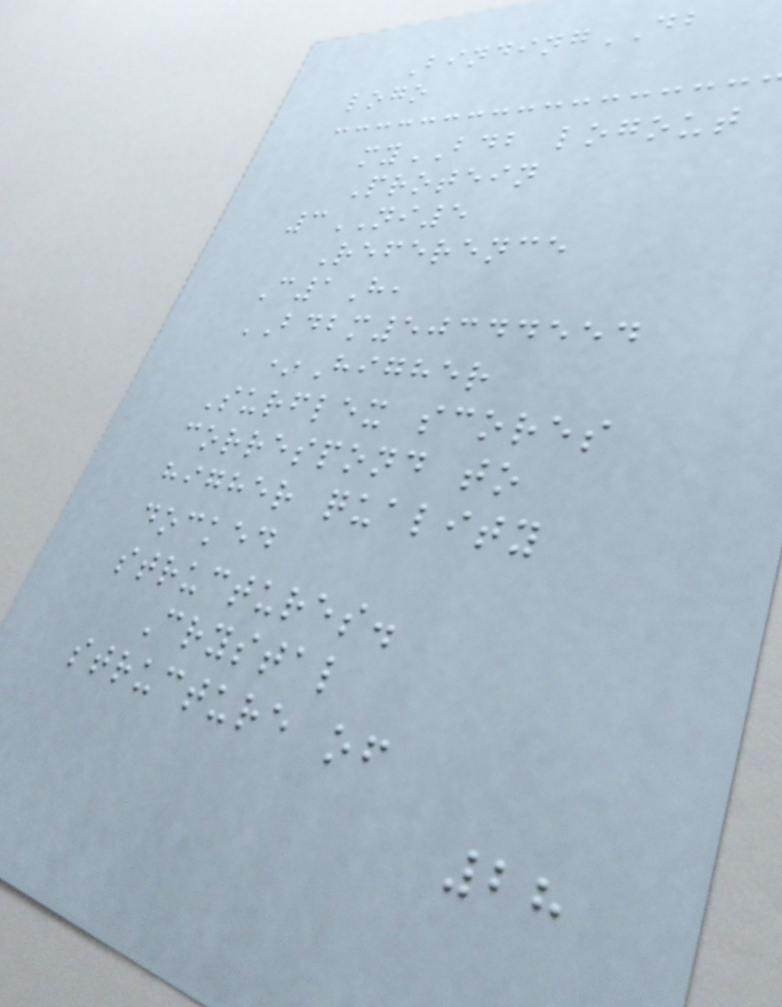BindingDB
logo
myBDB logout
Protein
3NI5
Reference
C1H,
BDBM50344554
*Higher
Surflex scores
correspond to
higher quality
docked
structures.
Crystal
structure of
28
